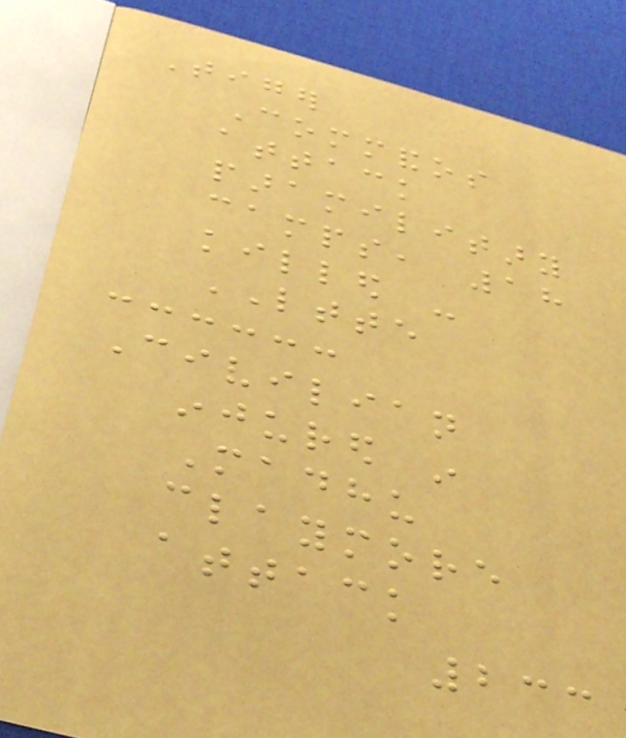Tiger
Commandos
attack
paramilitary
camps, 18
killed -
LTTE
Civilian
injured in
Madhu
claymore
attack
233
